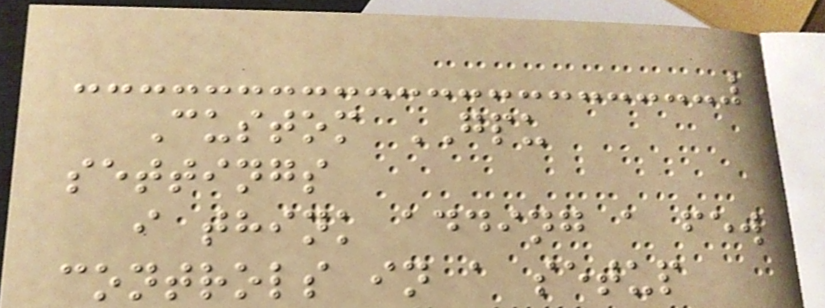Custom GPU
settings
i think adding a few
controls in a setup
